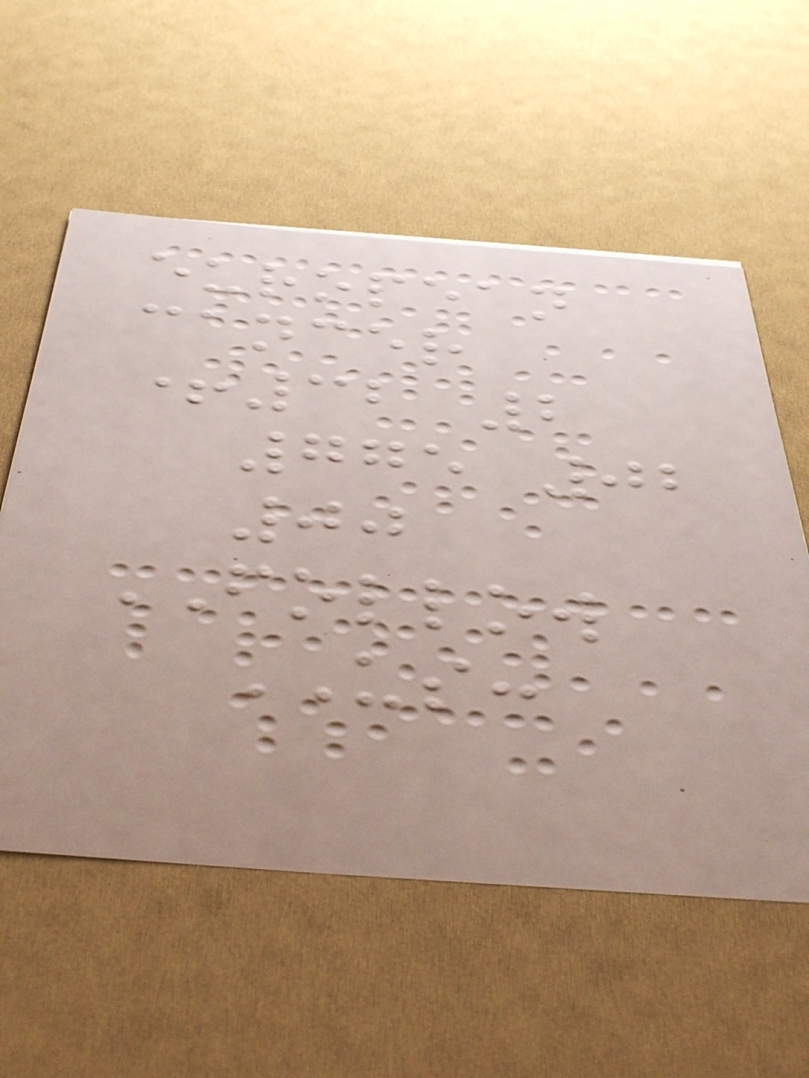european
cancer
+32 2
775 02
00
FOLLOW
US:
